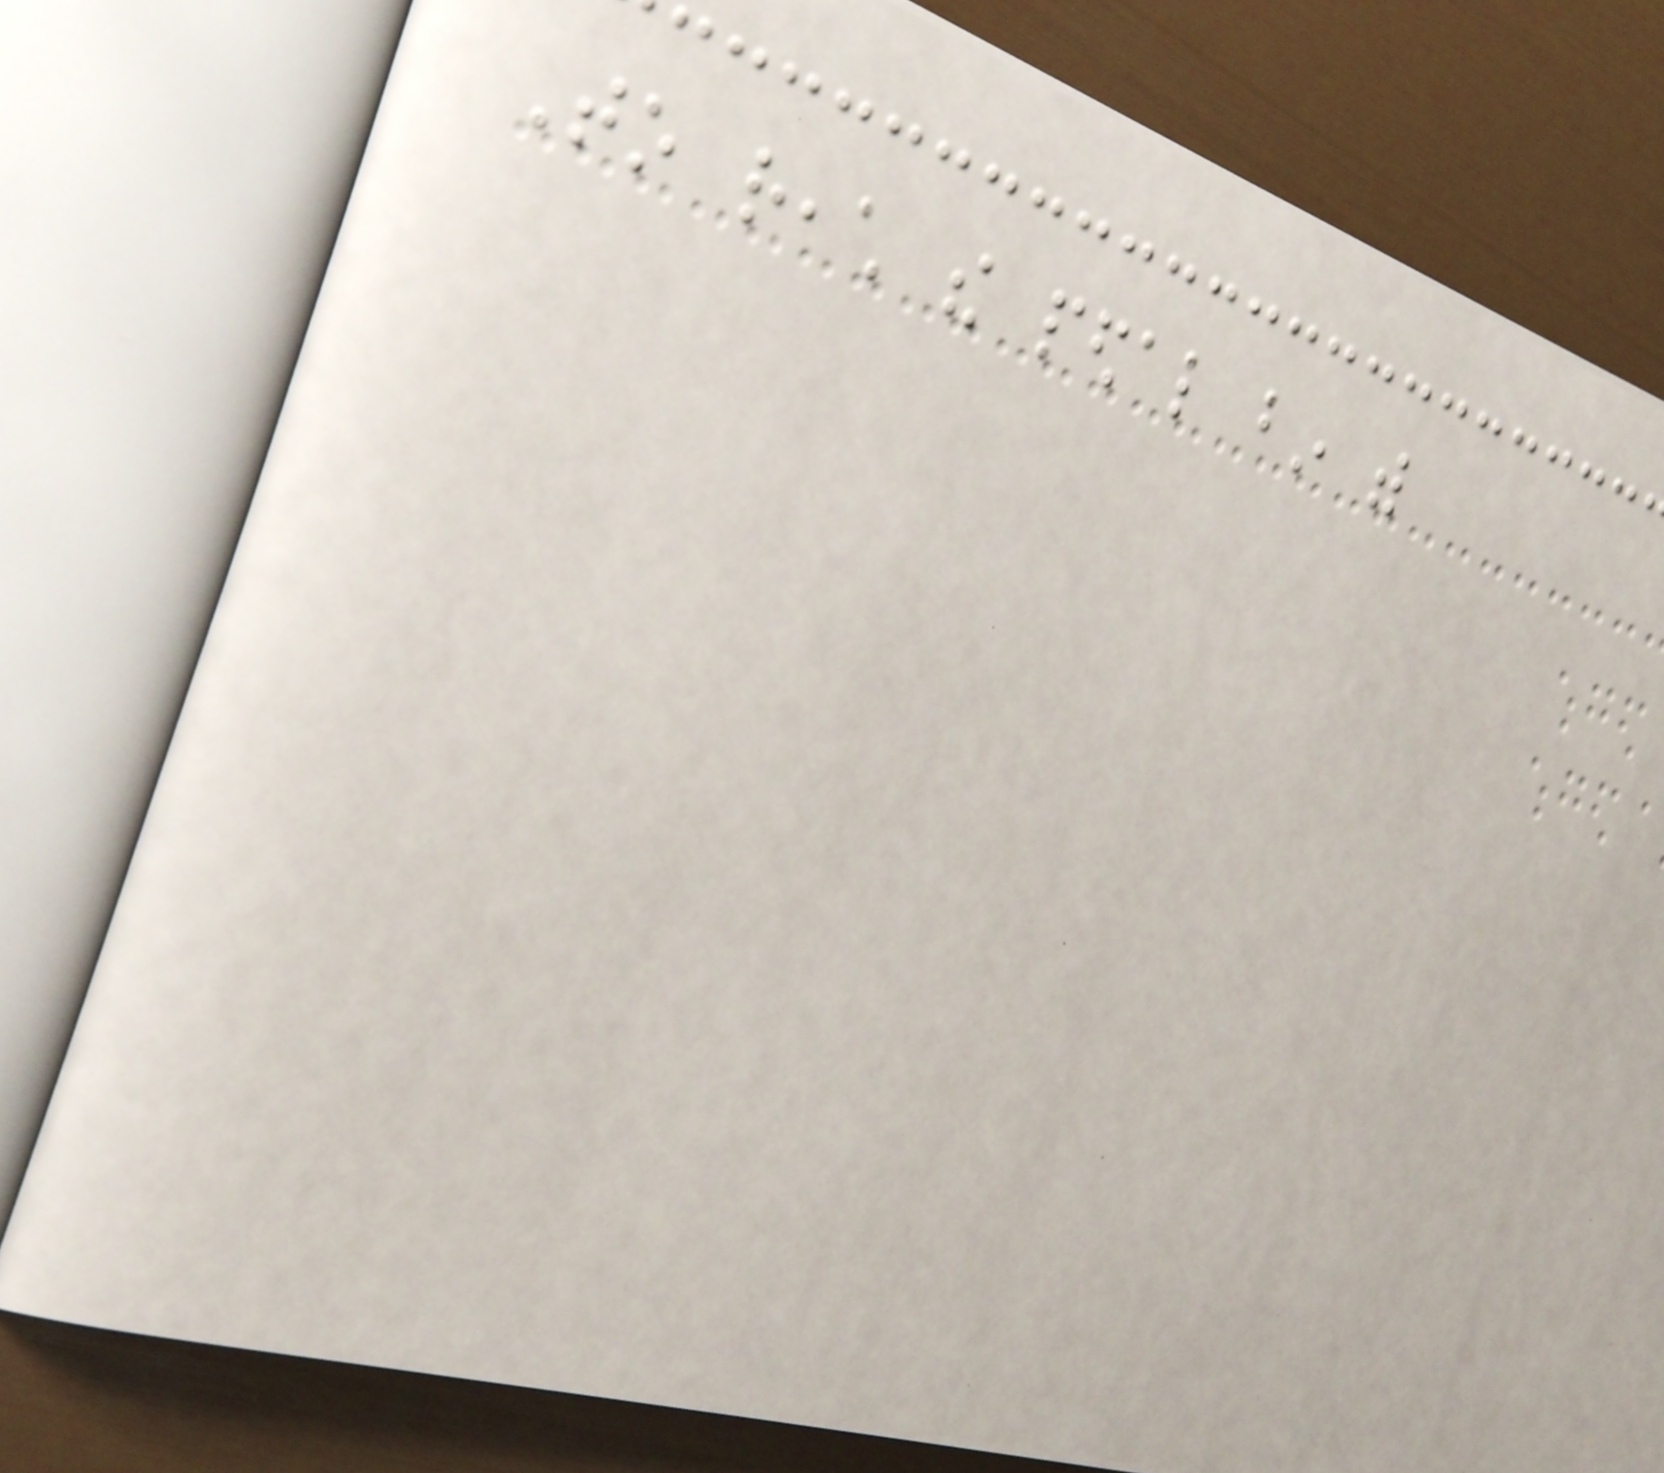To reach the pedal bin with
